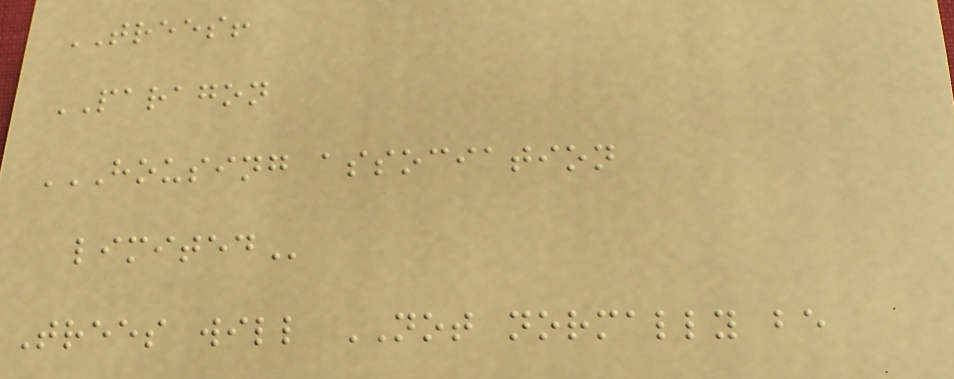TREES!
PARAGON
HOUSING ASSOCIATION
LIMITED
Trees will NOT normally be
